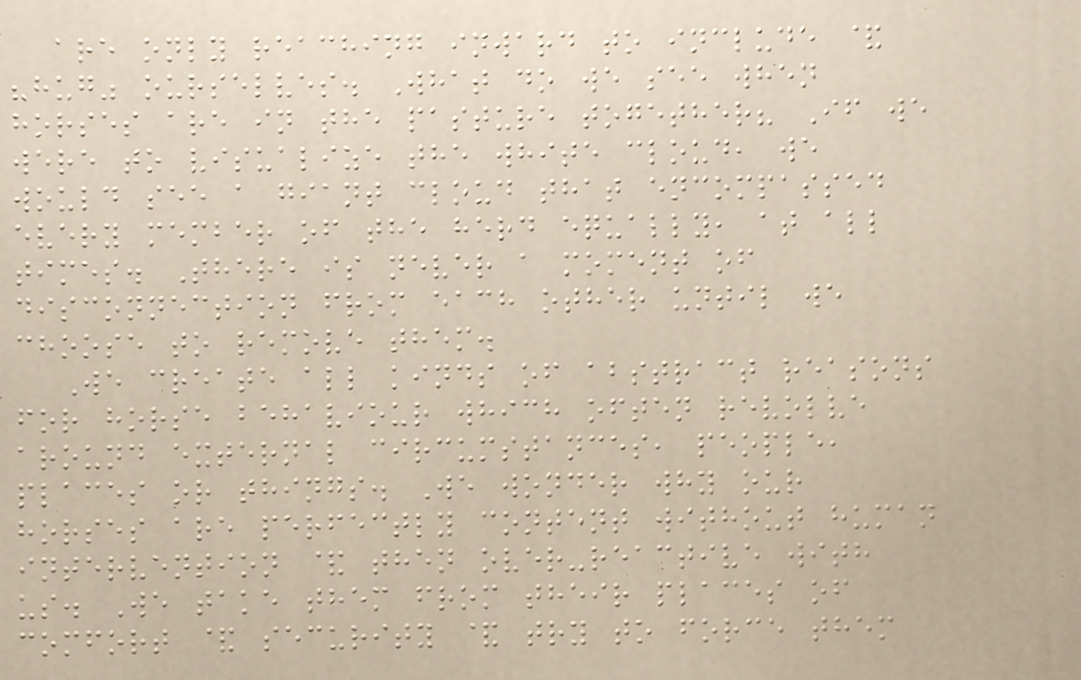are only reaching inward to include &
"hug" ourselves. What do we see when
horses are in the pasture together? If we
were to visualize the white cloud, we
would see a giant cloud that encompassed
every member of the herd equally, at all
times. There is never a moment of
disconnection from each other until we
choose to remove them.
We create all kinds of abstract reasons
for horse behaviour which often revolve
around external circumstances, people,
places or things. We wonder why our
horses are perfectly content without human
intervention & then over-reactive with
us. We take them from their places of
comfort & security & try to force them
